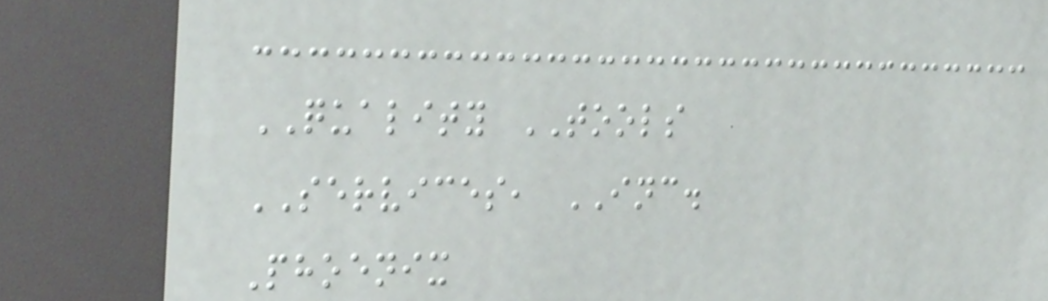QUALITY TOOLS
SERVICES, INC.
Phoenix
